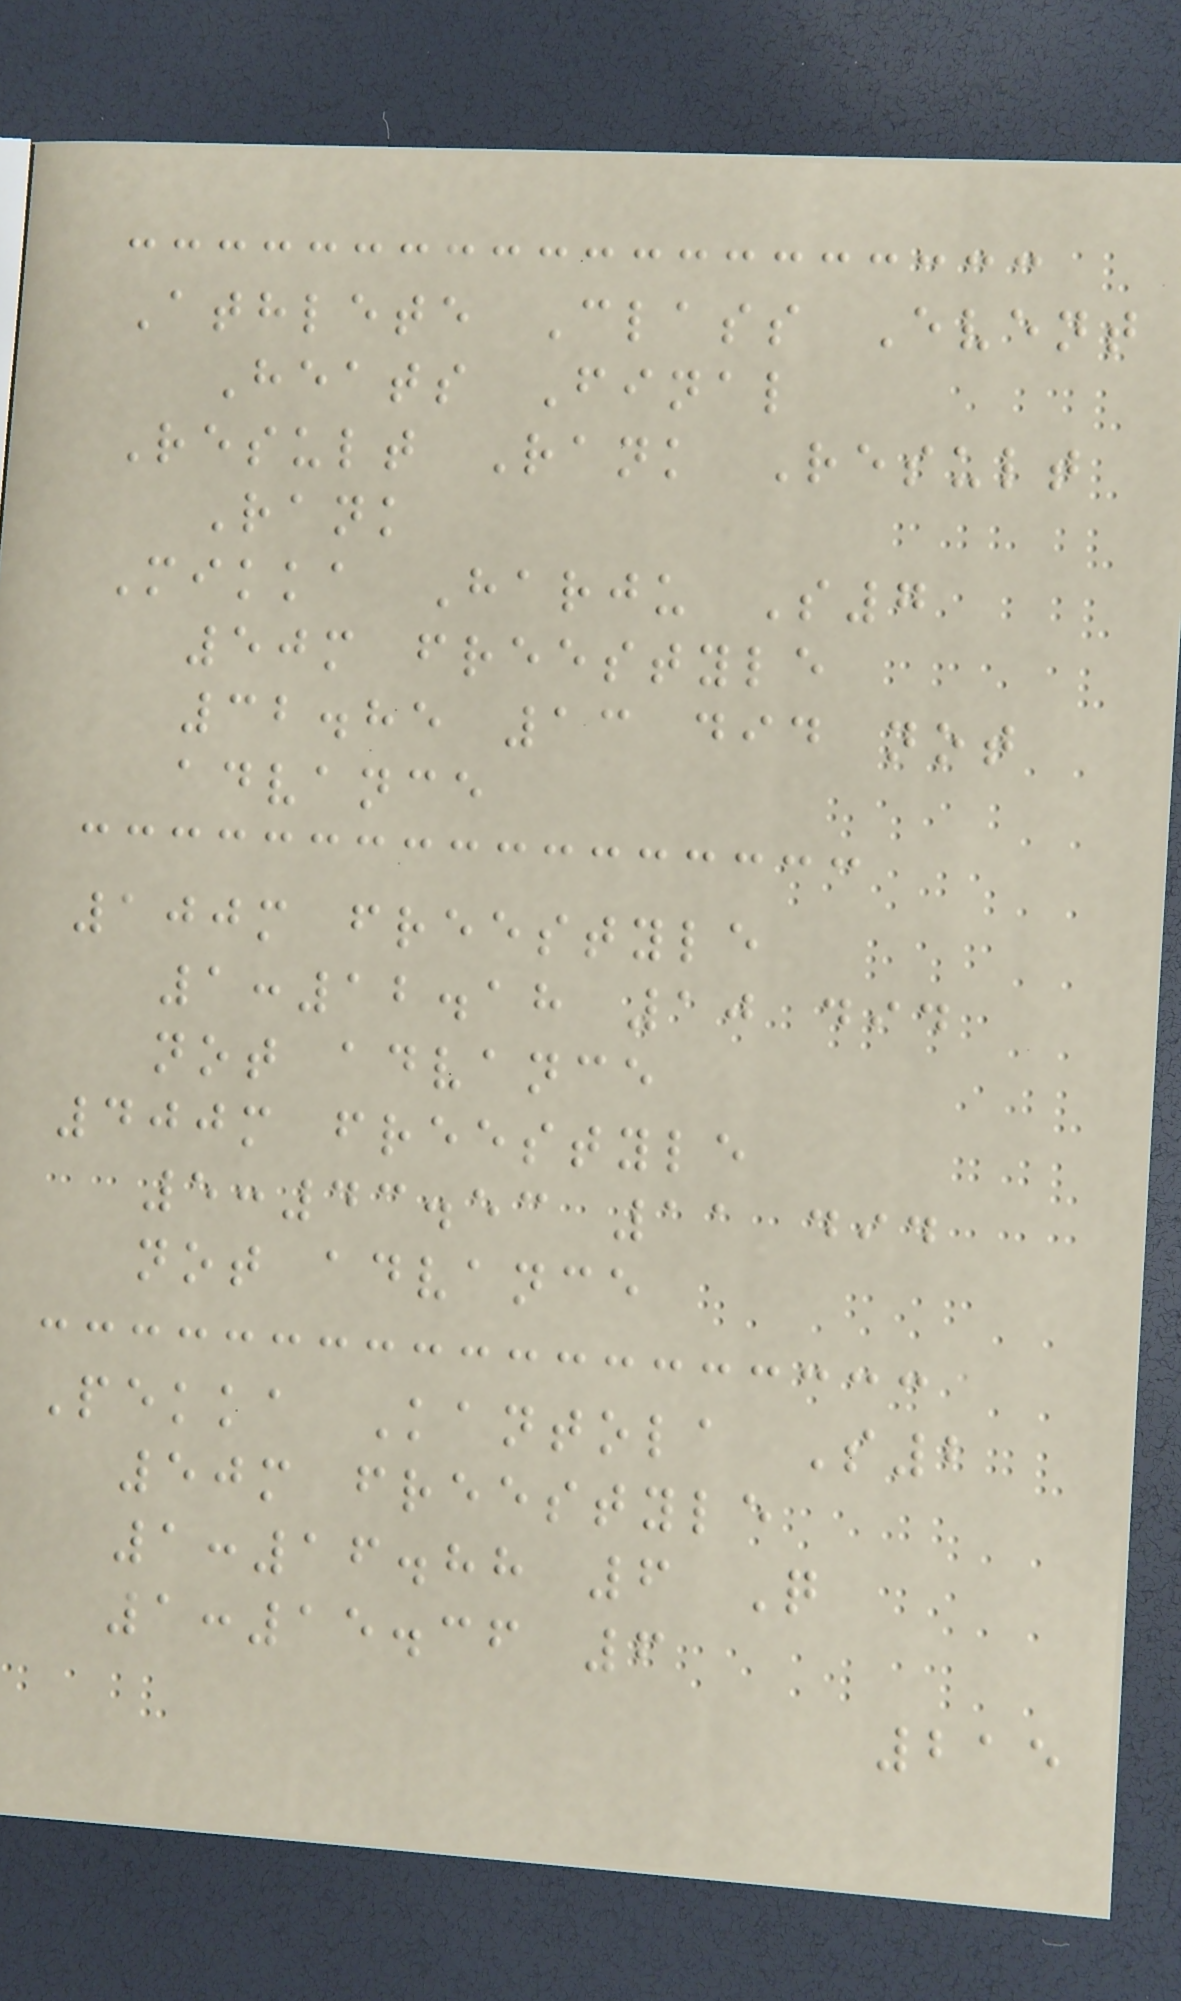Athlete Class Event
Heats Final
Result Rank Result
Rank
Mikka Harju S7
50m freestyle
32.85 13 did not
advance
100m freestyle
1:12.18 10 did
not advance
400m freestyle
5:43.53 11 did
not advance
Pekka Kantola S2
50m freestyle
1:16.88 6 Q
1:15.36 6
215
